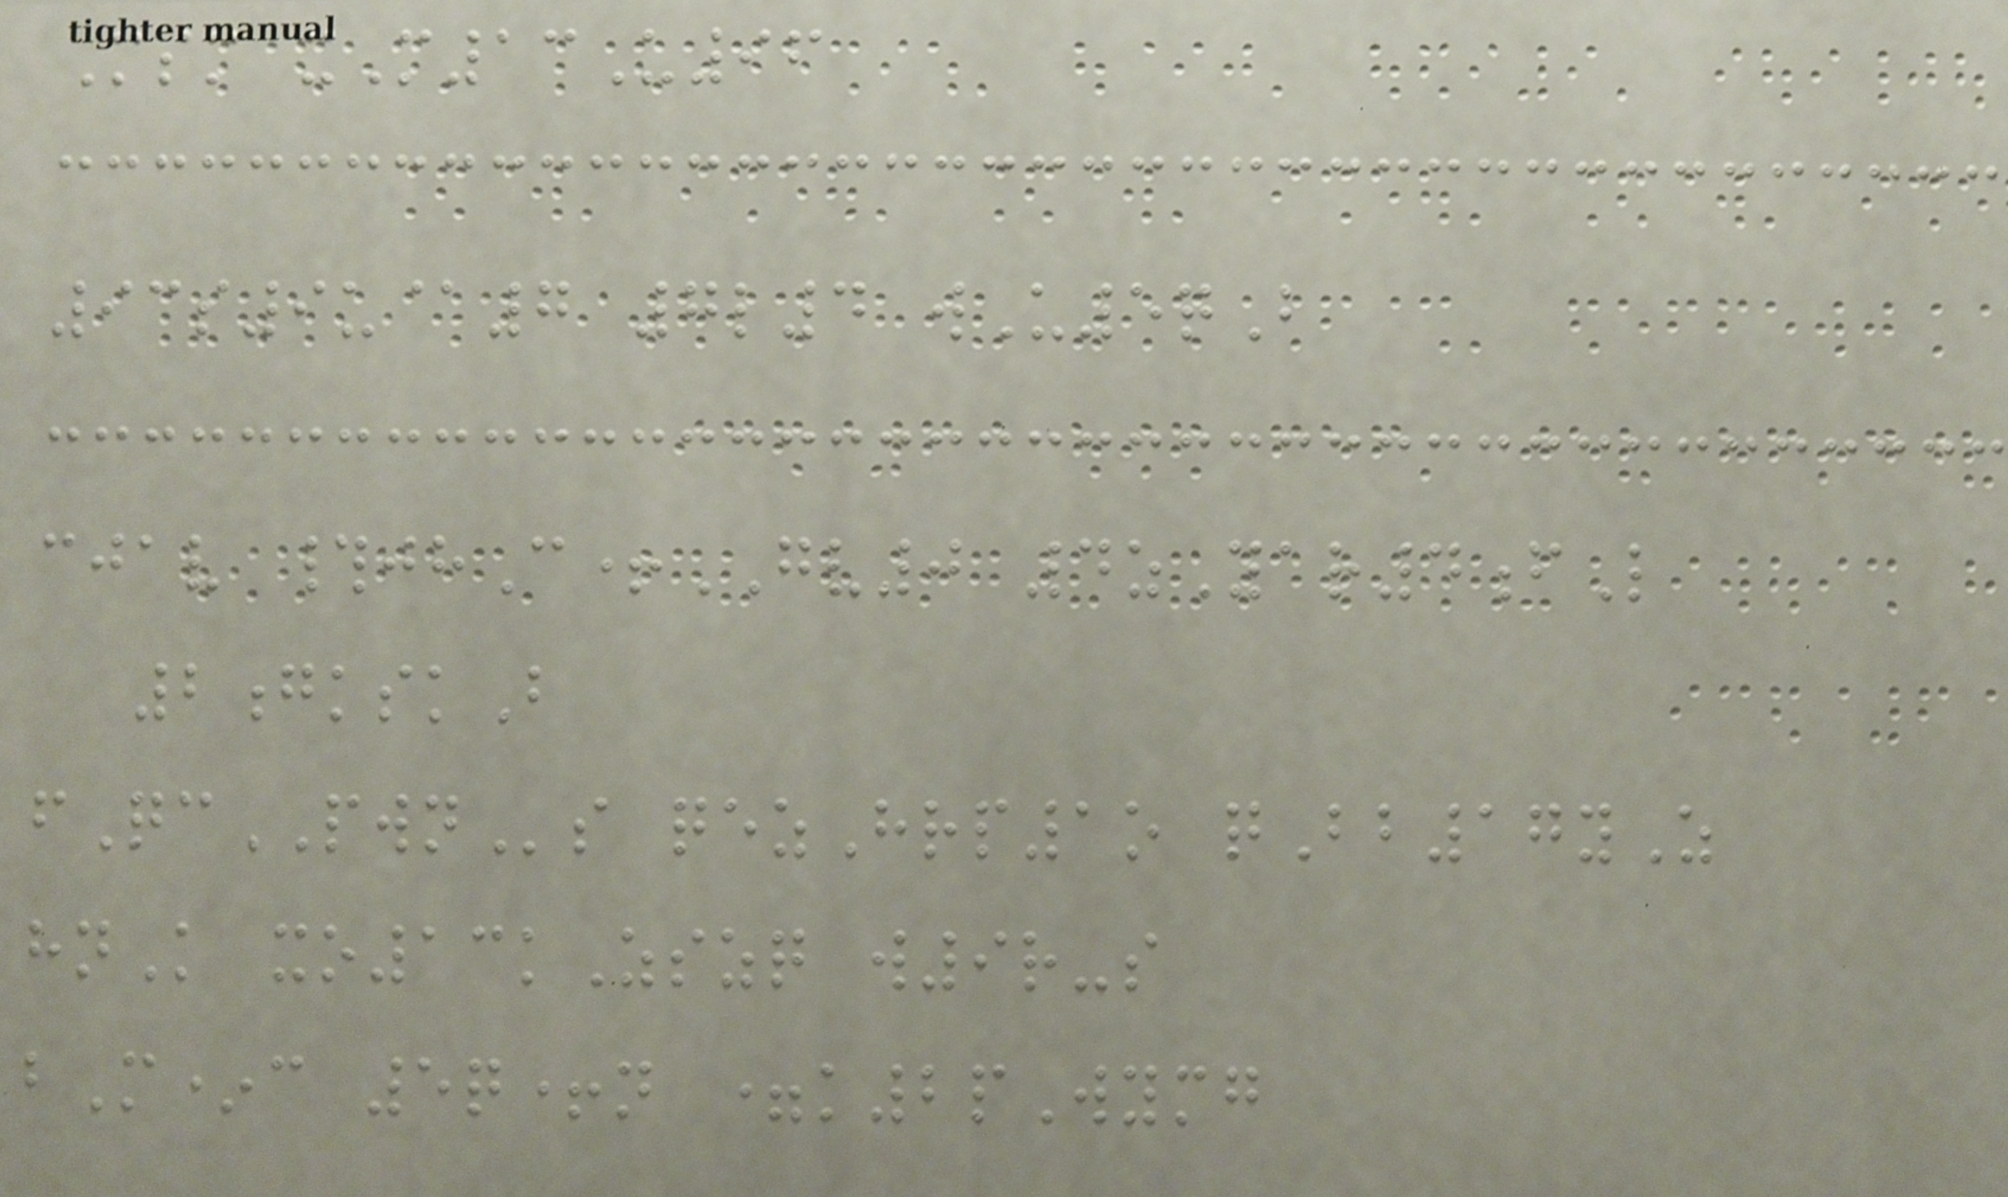Msm xM13U96
93s9u@7 7l4 wU5qB
cjav #jhC+GV0 4zYar4fL
2gkskB
fQcPWNs qezHrp1o qBb17yZ
hnK xo13kZszq w9r-s
bM*c 5q+n =k2pWymg
